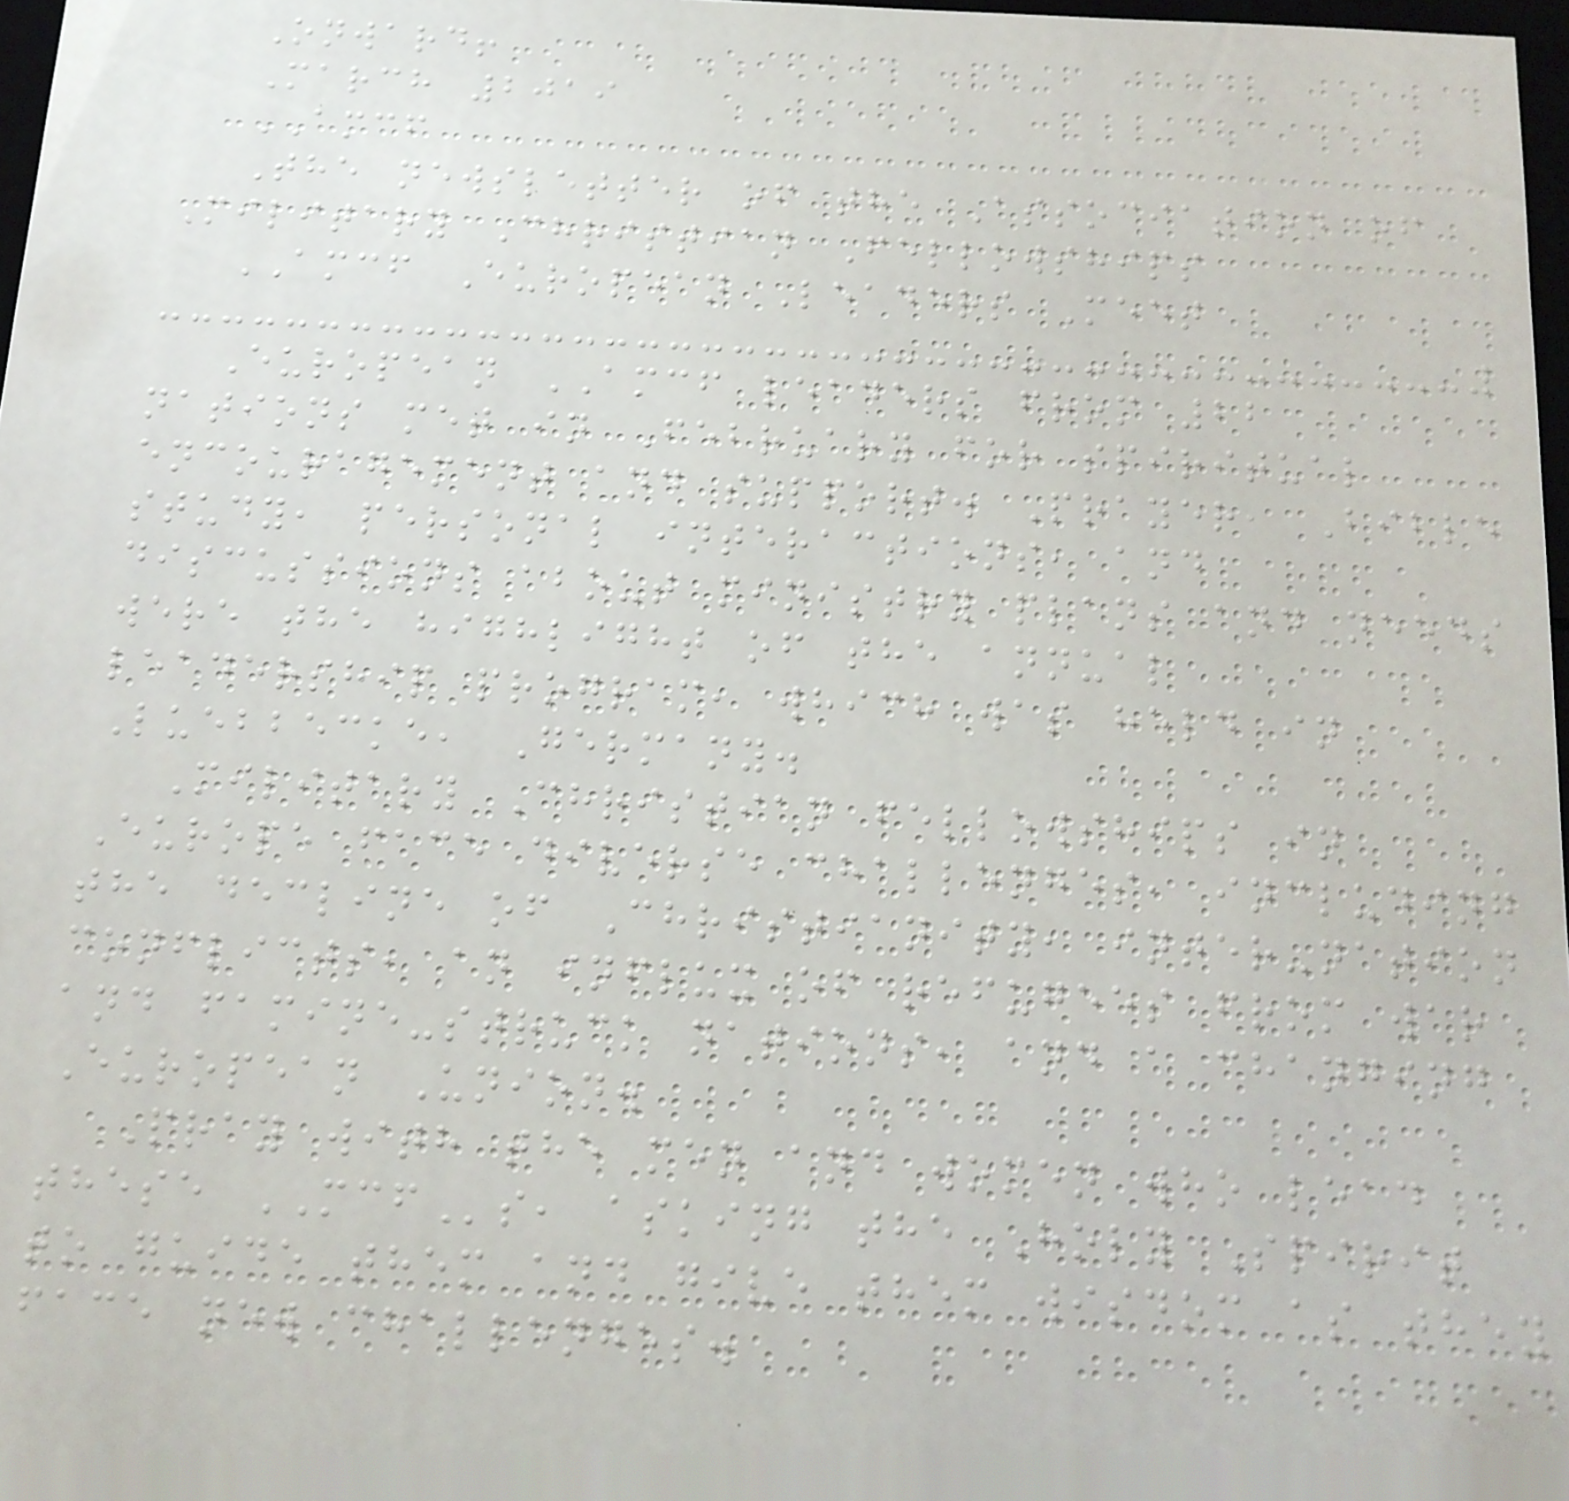Onward!
March 2019
AMCF
The newsletter of the Association of
Military Christian Fellowships
AMCF European Leaders Meet
European AMCF leaders from 22
nations met in February for spiritual
encouragement and support. Prayer, Bible
study, personal interactions, and
discussions about ministry plans and needs
were the highlight of the annual
leadership program, which was held in
Luebbecke, Germany.
Military Christian fellowships in
Europe face diverse challenges, including
the decline of Christianity, inter-nation
conflicts, an influx of refugees from war
and famine-struck nations, and a changing
European Union.
Pray with the men and women who lead
these MCFs, asking the Holy Spirit
to guide them and give them wisdom as they
face new challenges.
